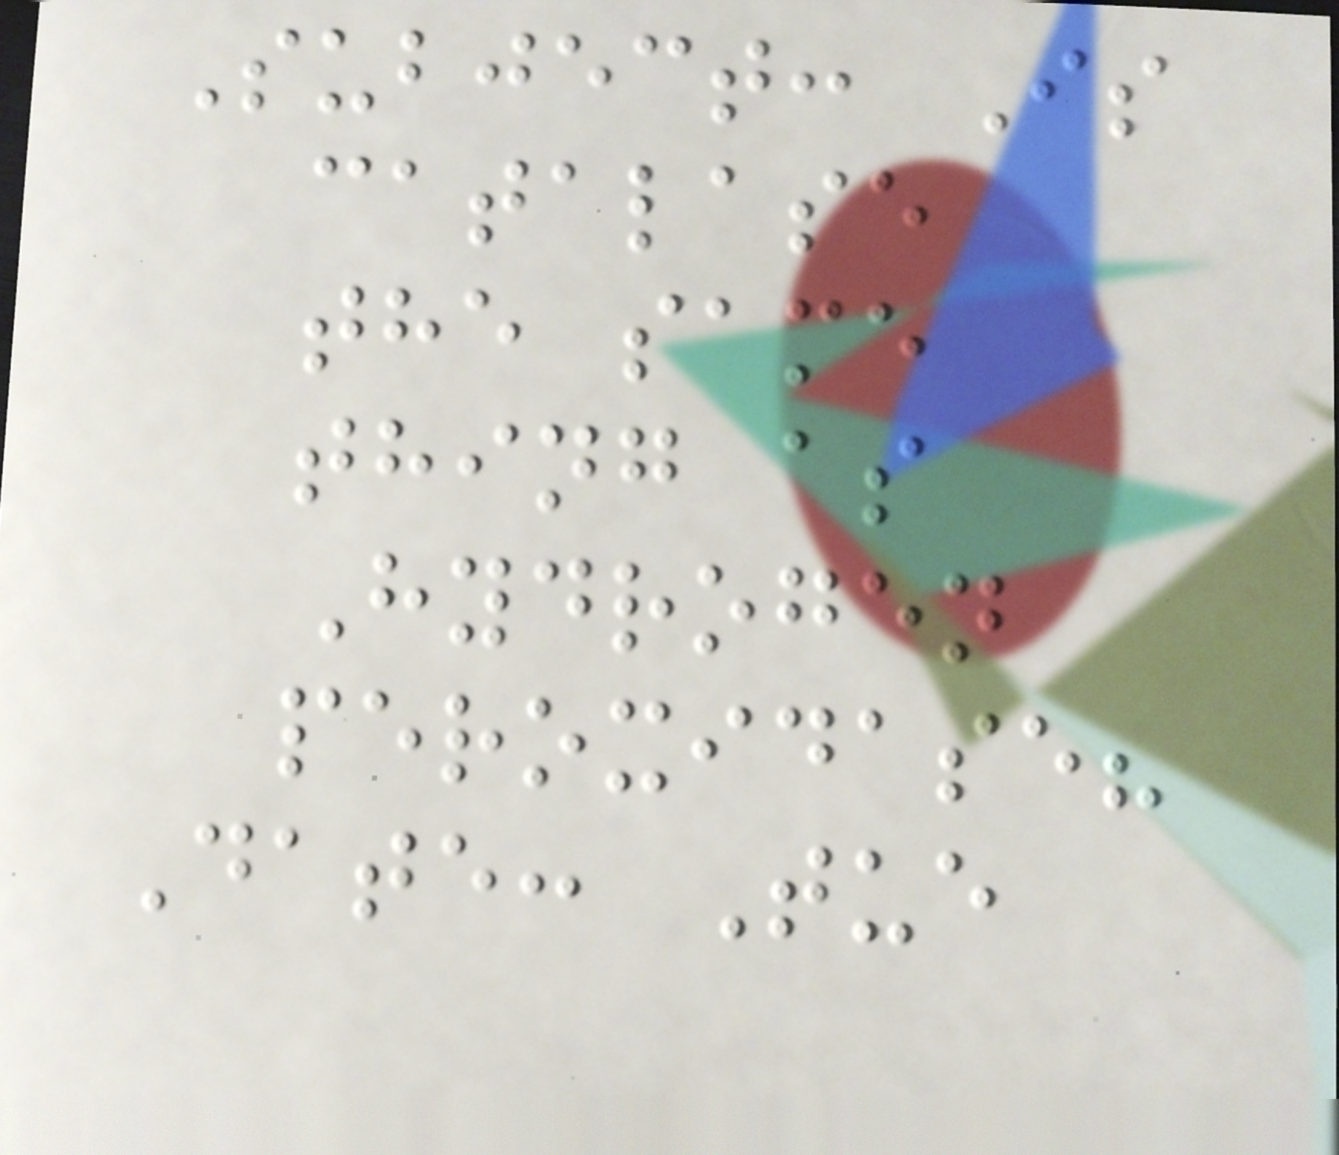Subject: Is
catalase
the same
thing as
Hydrogen
peroxidase?
Date: Tue
